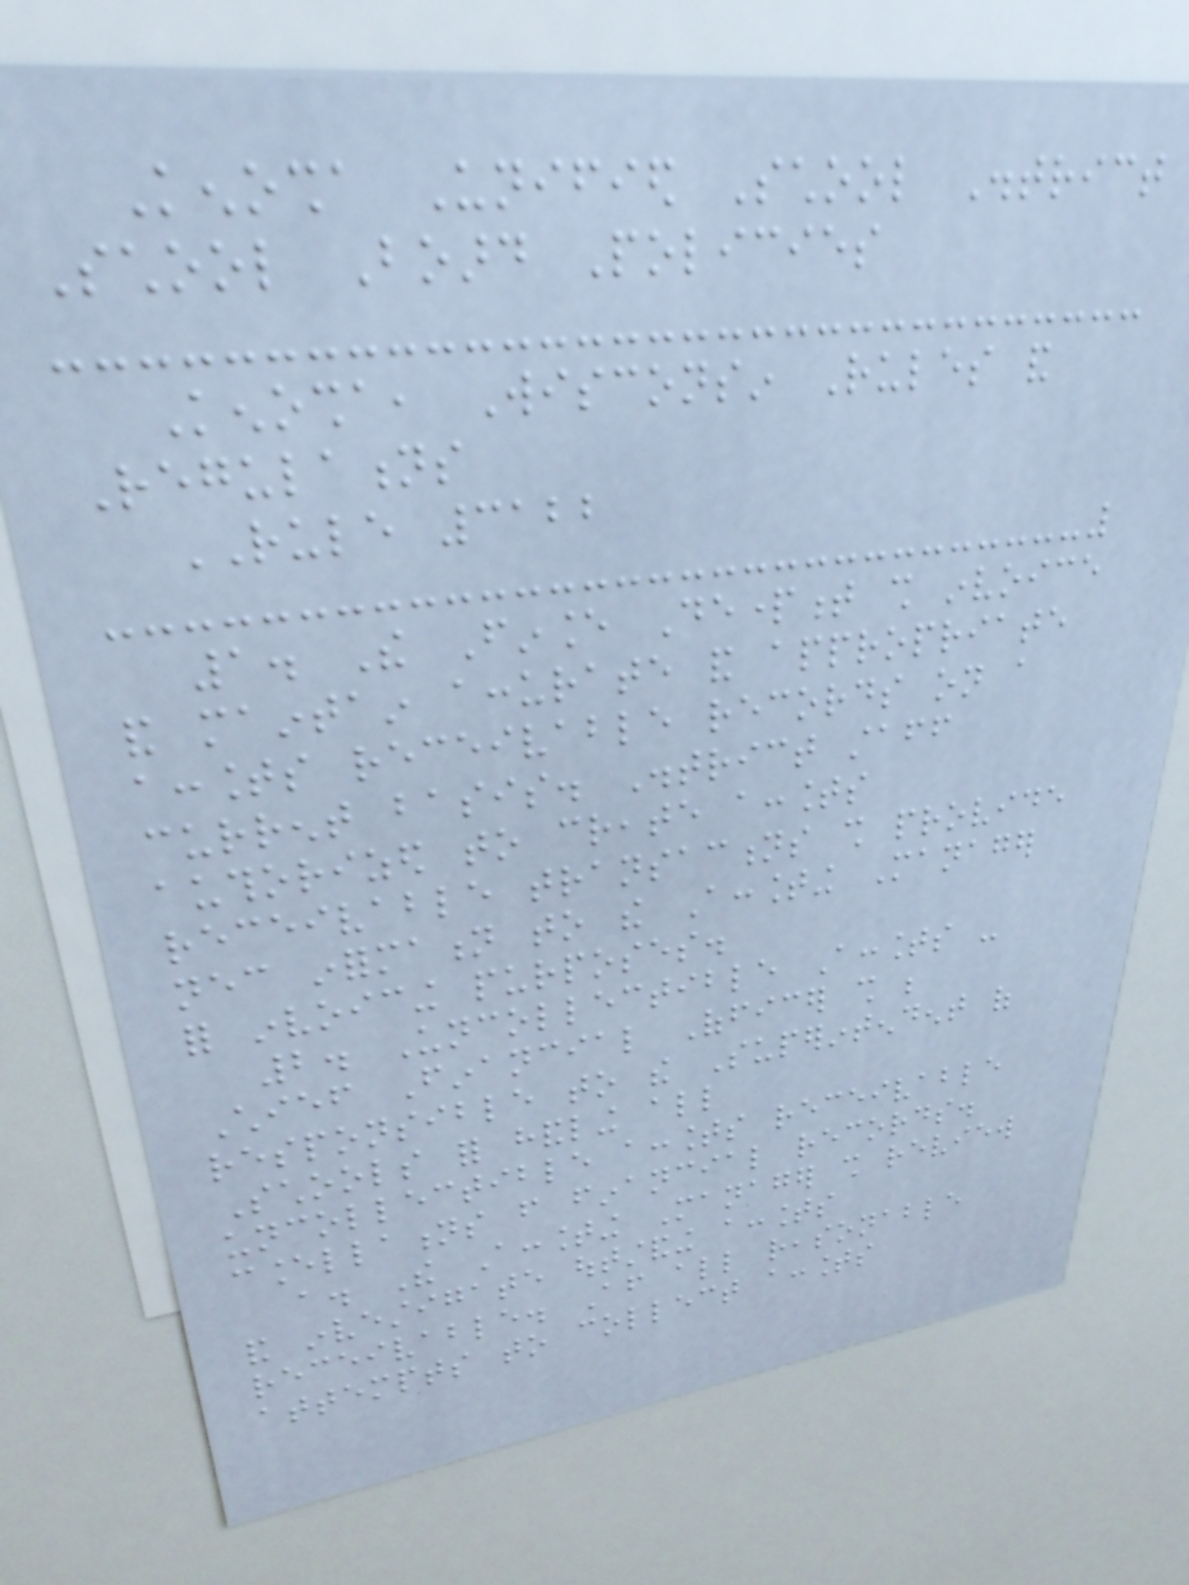Kenosha Unified School District
School Board Policies
Kenosha, Wisconsin Rules and
Regulations
RULE 3122
1. The Finance Department shall invoice
and maintain accurate and appropriate
accounts receivable records on a
current basis. District staff
authorized to create accounts
receivable transactions shall provide
necessary information to the Accounting Manager
for invoicing purposes.
2. Uncollectible Accounts -
Chief Financial Officer shall be
responsible to the Superintendent of
Schools for handling all
uncollectible accounts receivable
cancellations from financial records.
a. The Accounting Manager shall review
and investigate outstanding accounts
receivable. After all reasonable
attempts to collect accounts
